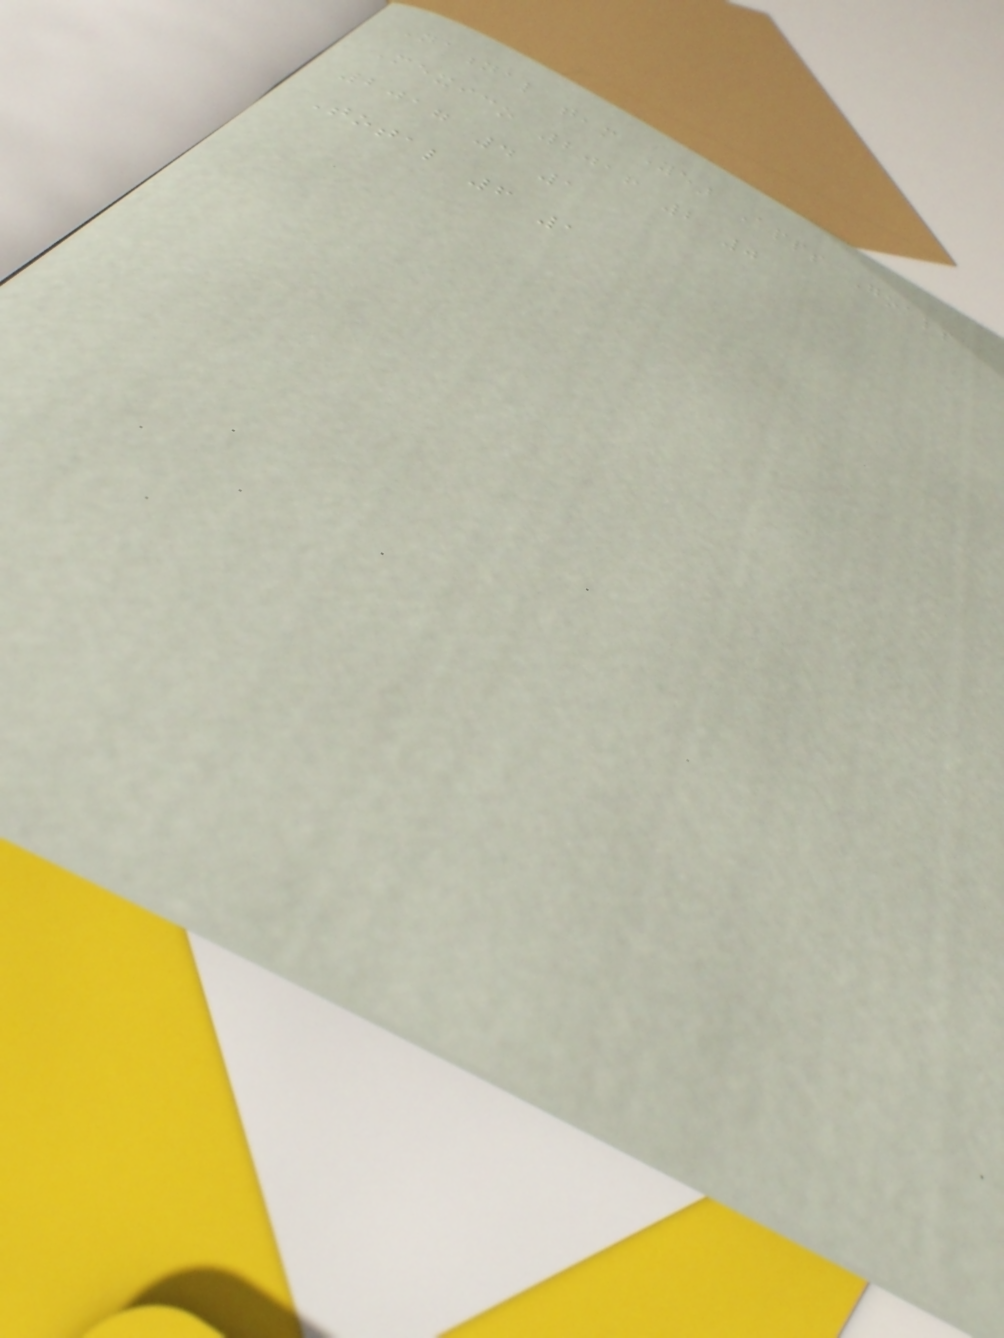National team Year Apps Goals
Mexico 2016 2 0
2017 4 1
Total 6 1
